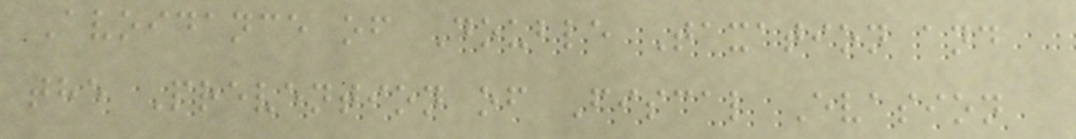Avoidance of Double Taxation and
the Prevention of Fiscal Evasion
